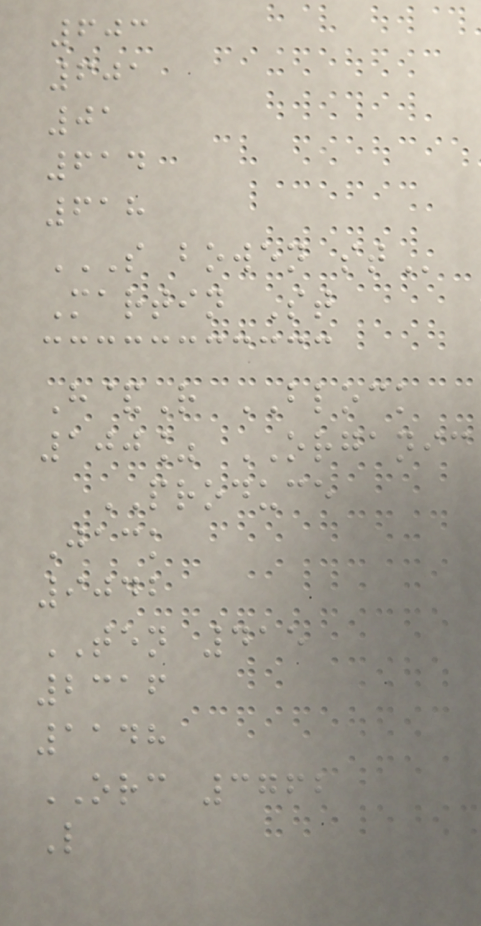603
601
01
614
618
S BOWEN ST
Martin St
H&R BLOCK
100% ORGANIC
PRODUCE
Jack
9042
TEN 415
2316
1148
ORC 3762
L
